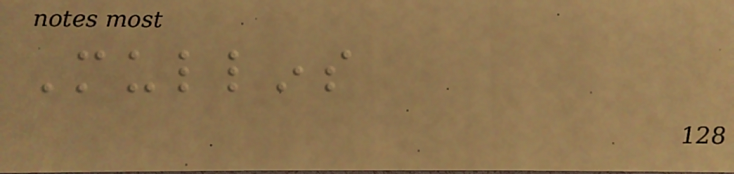Mullins
